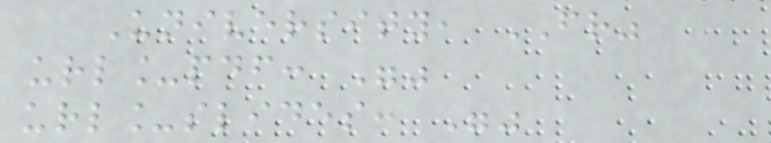University, FR"
url_pdf: ""
url_slides: ""
